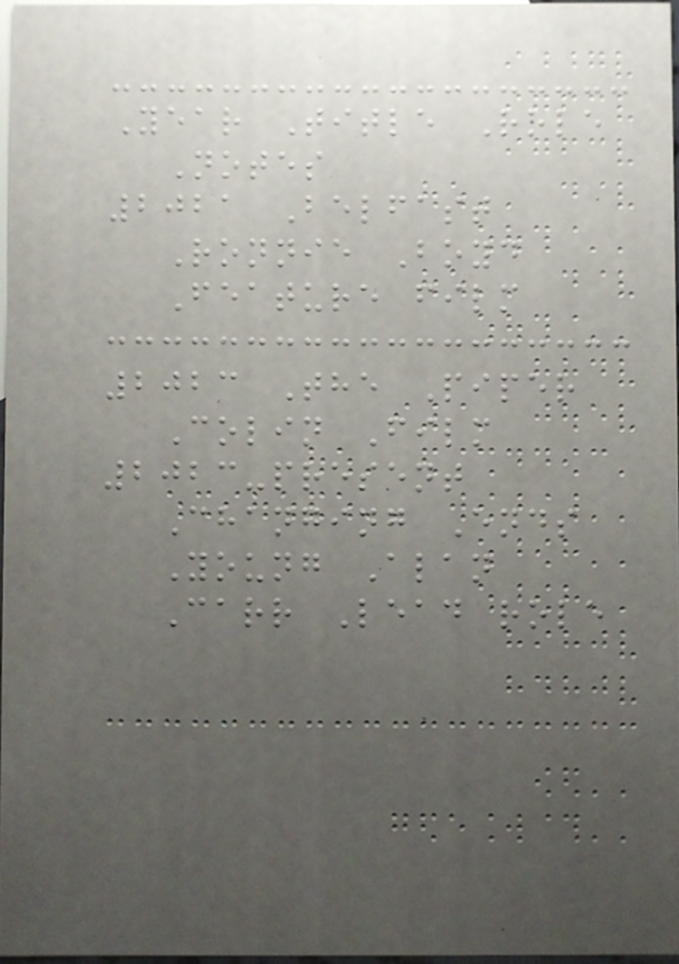Year Title Role
Notes
2021 Belfast
Ronnie Boyd
Feature film
2023 The Piper
Colin Film
2023-present
Changing Ends
Young Alan
Carr Lead role
